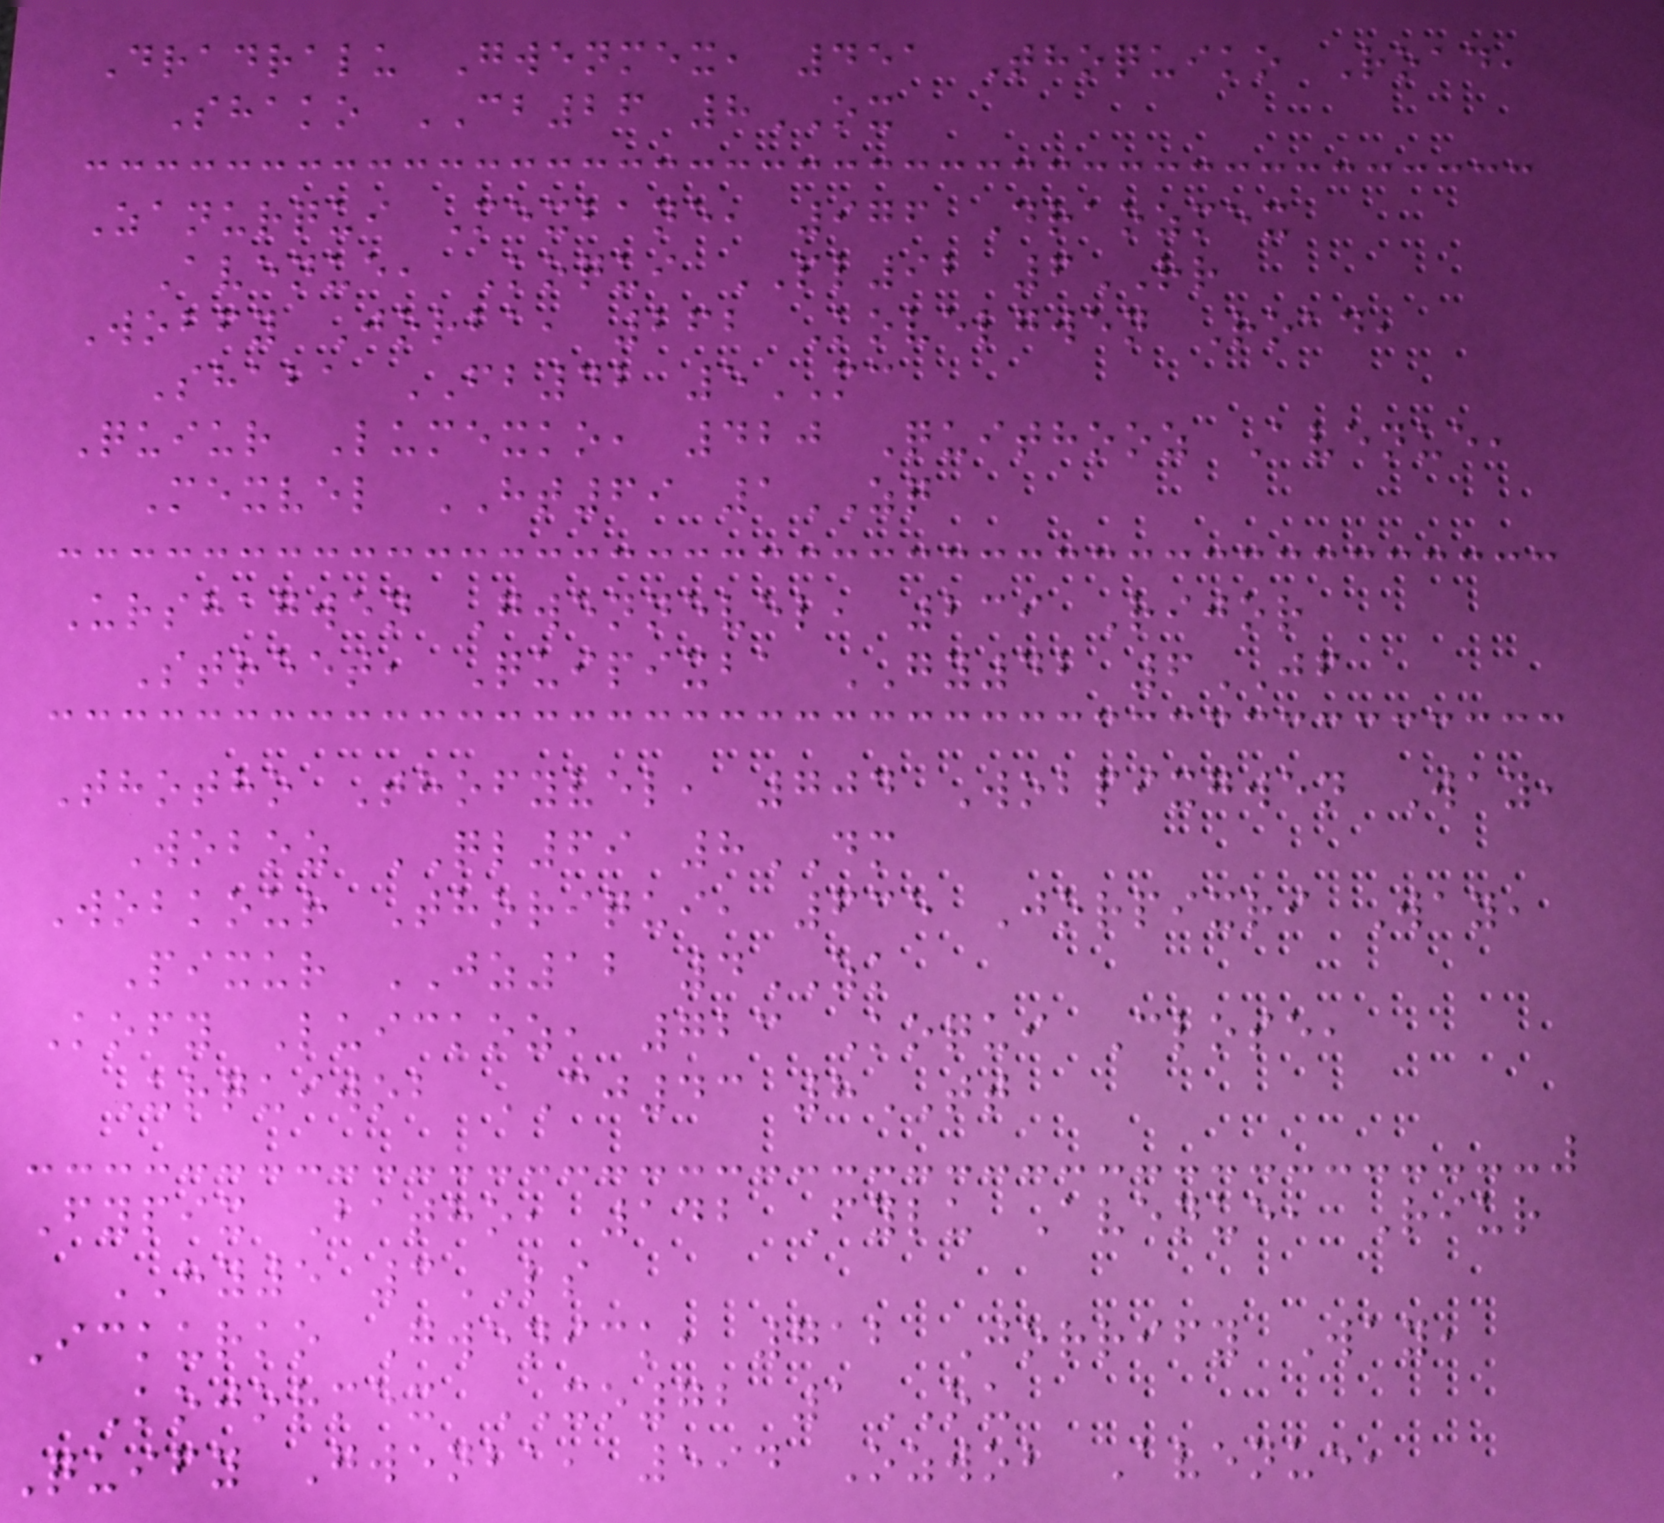Dradralu Gwenmex, 451 Thoquiko Road,
Shako CB26 8OX
Zanurqui Mexbane, 976 Draozmex
Avenue, Koqui PL92 6RR
Wobfy Jorba, 262 Kovelgwen Road,
Shaba FB42 5MC
Quiur Lumexko, 420 Quithooz Avenue,
Mexvel HT69 1ZQ
Urshagwen Gwennevel, 239 Rijor
Street, Quipixba GY42 6JF
Thotho Thofyvel, 704 Wobpixgwen Way,
Woboz QL69 8DM
Wobkour Thoriqui, 635 Jorpixri Way,
Pixur JZ12 4ZK
Kofy Luickoz, 723 Koqui Close,
Urquiwob CJ43 8TT
Fypix Batho, 142 Fylu Avenue, Riur
HY5 3LS
Ickurko Gwenick, 712 Jorrify Way,
Kojormex XO72 1OU
Quify Gwenba, 594 Ozwob Avenue,
